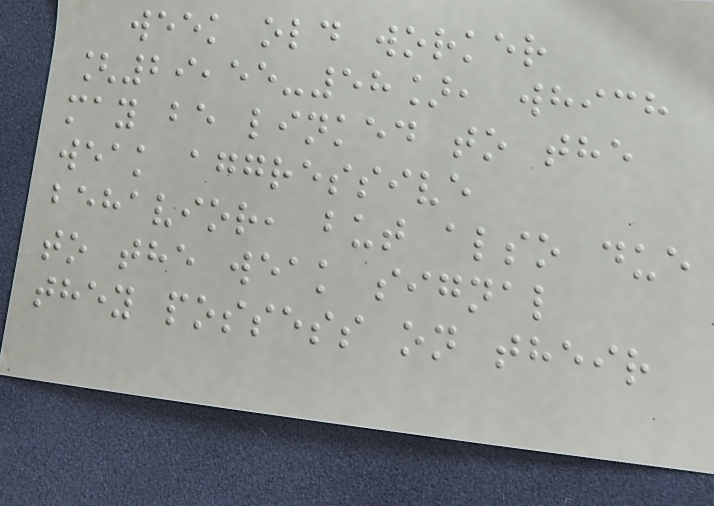week old worker
[29,55-58], which
may be linked to the
weak aggressive
behavior, but also due
to the weak signal
they possess on their
